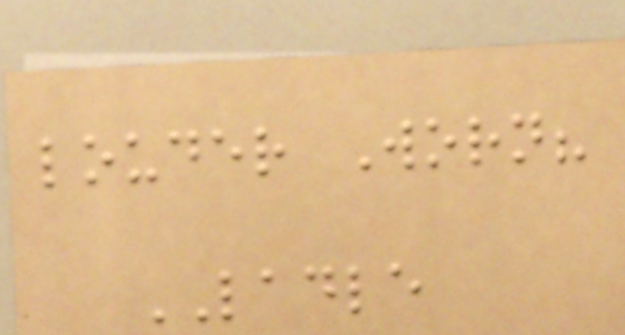louder Worn?
LADLE
